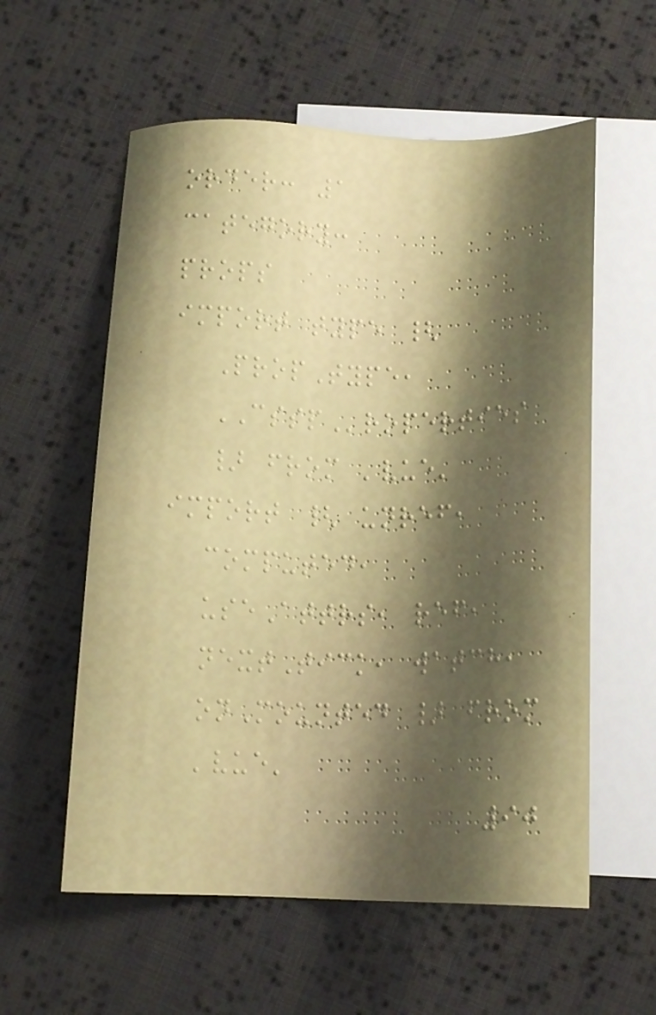order: 1
category:
props
import type {
PropType,
CSSProperties
} from 'vue'
import { unref,
computed,
useAttrs, ref,
nextTick, watch,
onMounted } from
'vue'
90
